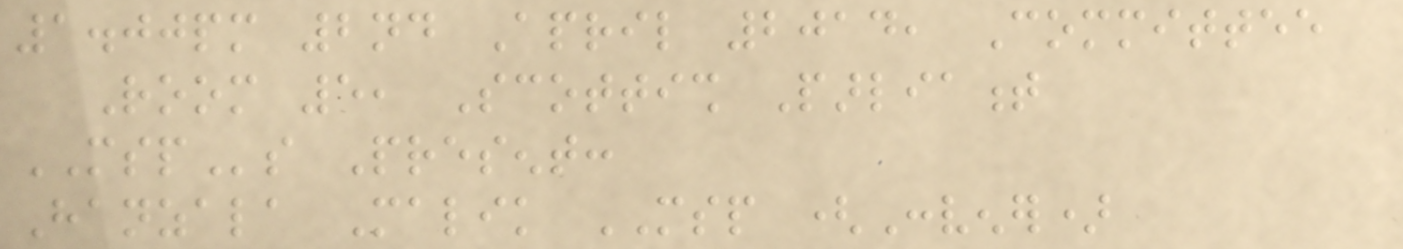1.00pm 2nd April 2014, Committee
Room 5, Scottish Parliament
MSPs Present:
Hanzala Malik MSP (Convener)
